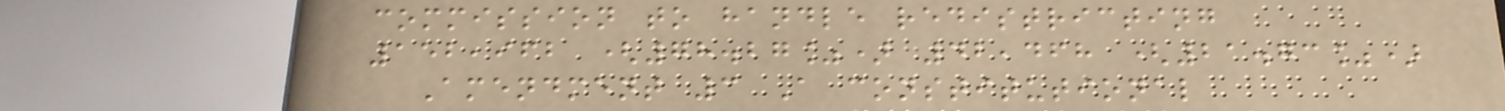commission to handle redistricting
152,962 (78.27%) 42,468 (21.73%)
Amendment 3 A constitutional
